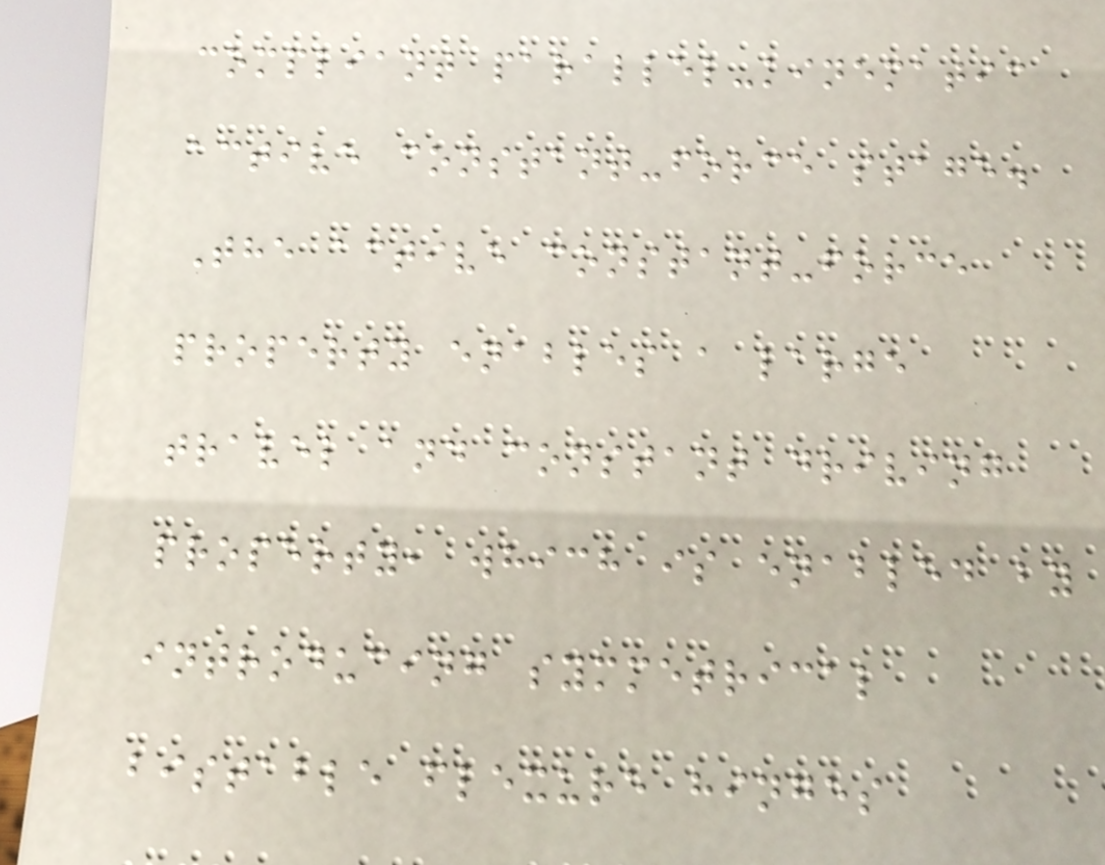compliant parallel-kinematic
active constant-force stage.
The active constant-force
property enables a large
travel and constant driving
property, which is enabled by
introducing symmetrical
bistable flexure hinges
